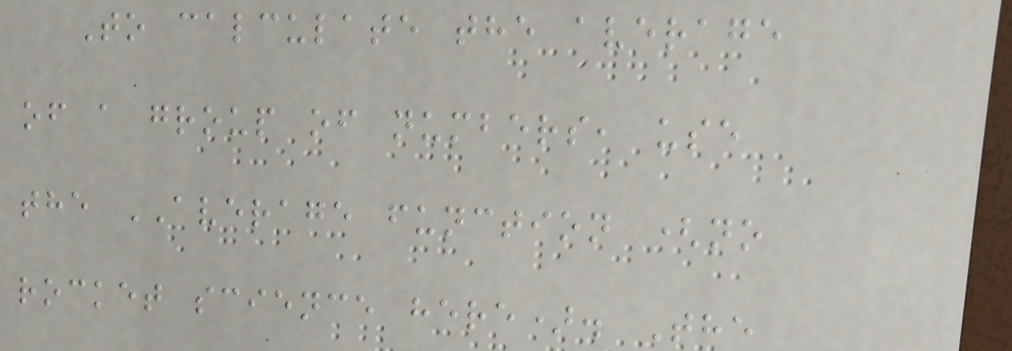To calculate the average
of a group of numbers, use
the AVERAGE function (no
rocket science here). The
